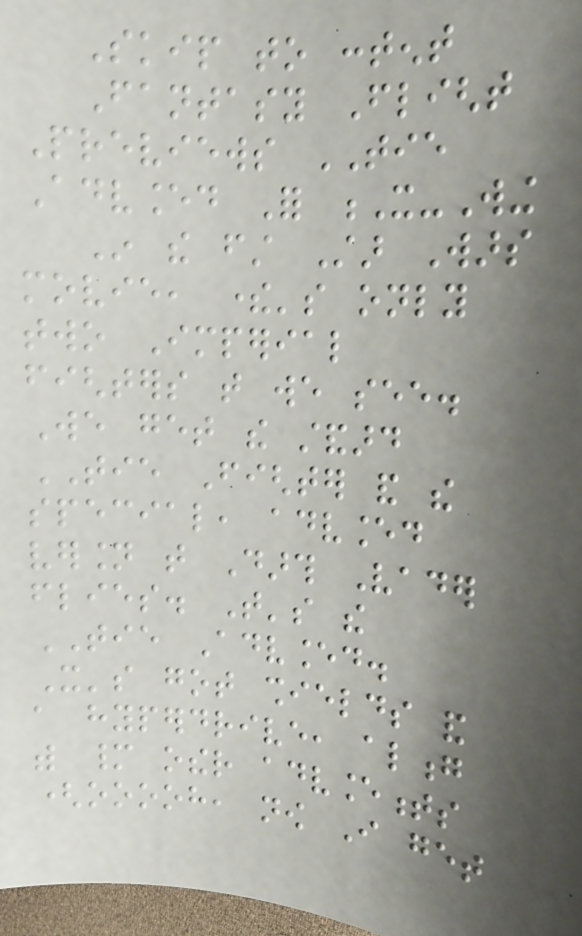Skip to content
Fantasy Flight
Previews TIE
Advanced For X-Wing
In the first Star Wars
movie, there's only
two Imperial
fighters that we see.
We get the standard
TIE Fighter and the
special, advanced
version that Darth Vader
flies. That's the
TIE Advanced.
It's got shields and
a hyperdrive, along
with many other advancements
(ooooh, now I get
